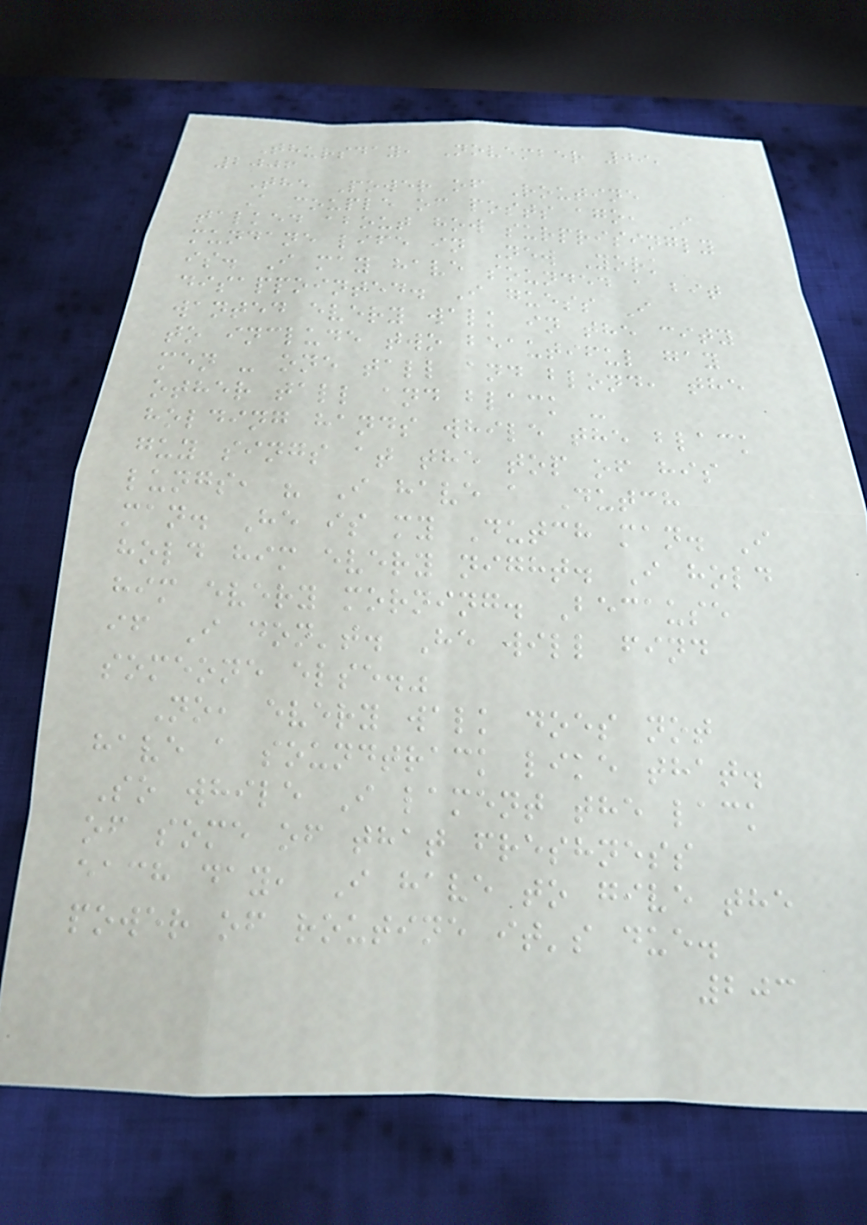Thursday, November 09,
2006
The Power of Routine
A couple of posts ago, I
talked about how surprisingly
mundane life in New York
is. I may have sounded a bit
disappointed. I guess I
wanted every walk in the city
to include two beautiful gay
men - one tall and blond, the
other tall and black -
holding hands while the black
guy sings at the top of his
lungs, " I have a Dutch
man. He is my Dutch man. I
hold him every night. I hold
him every morning. Because
if I don't. He will find
someone else."
No, every walk does not
have a soundtrack like that.
So while I lament the lack
of some of that freshness
each day, I have to give the
power of routine it's due.
203
